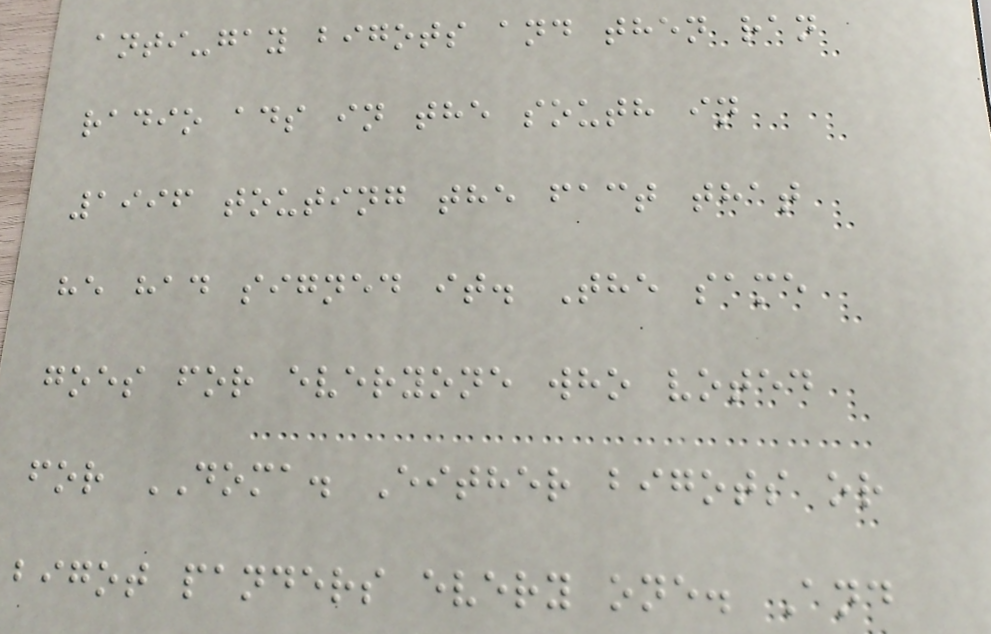anti-gay bigots and then ran
radio ads in the south in
1996 touting the fact that
he had signed it. The same
goes for everyone who voted
for DOMA. Either bigots or
bigot panders every one. And
